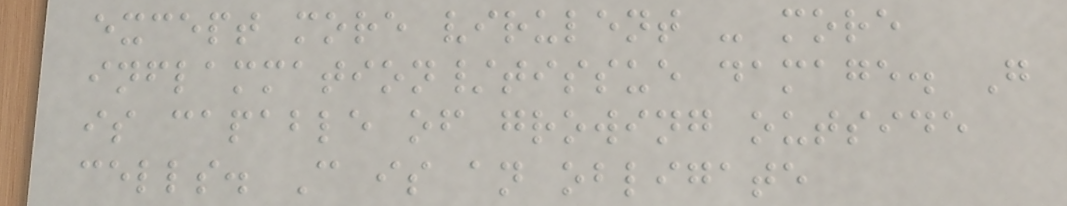except more virulent - more
inflammation/tissue damage. G
is capable of growing outside
cells. C is an obligate
